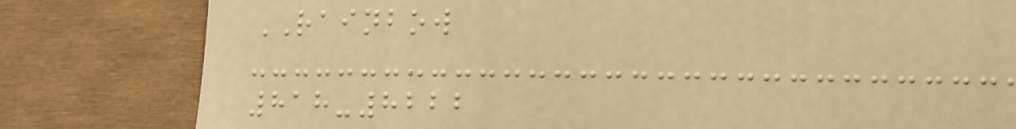RAINBOW
818-8222
